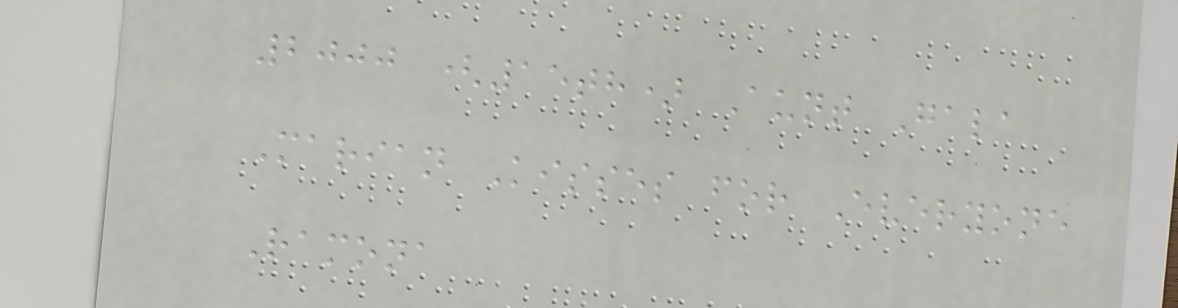2000 (15th) Aunt Gala
Marian Kisses for Everyone
Ramona
